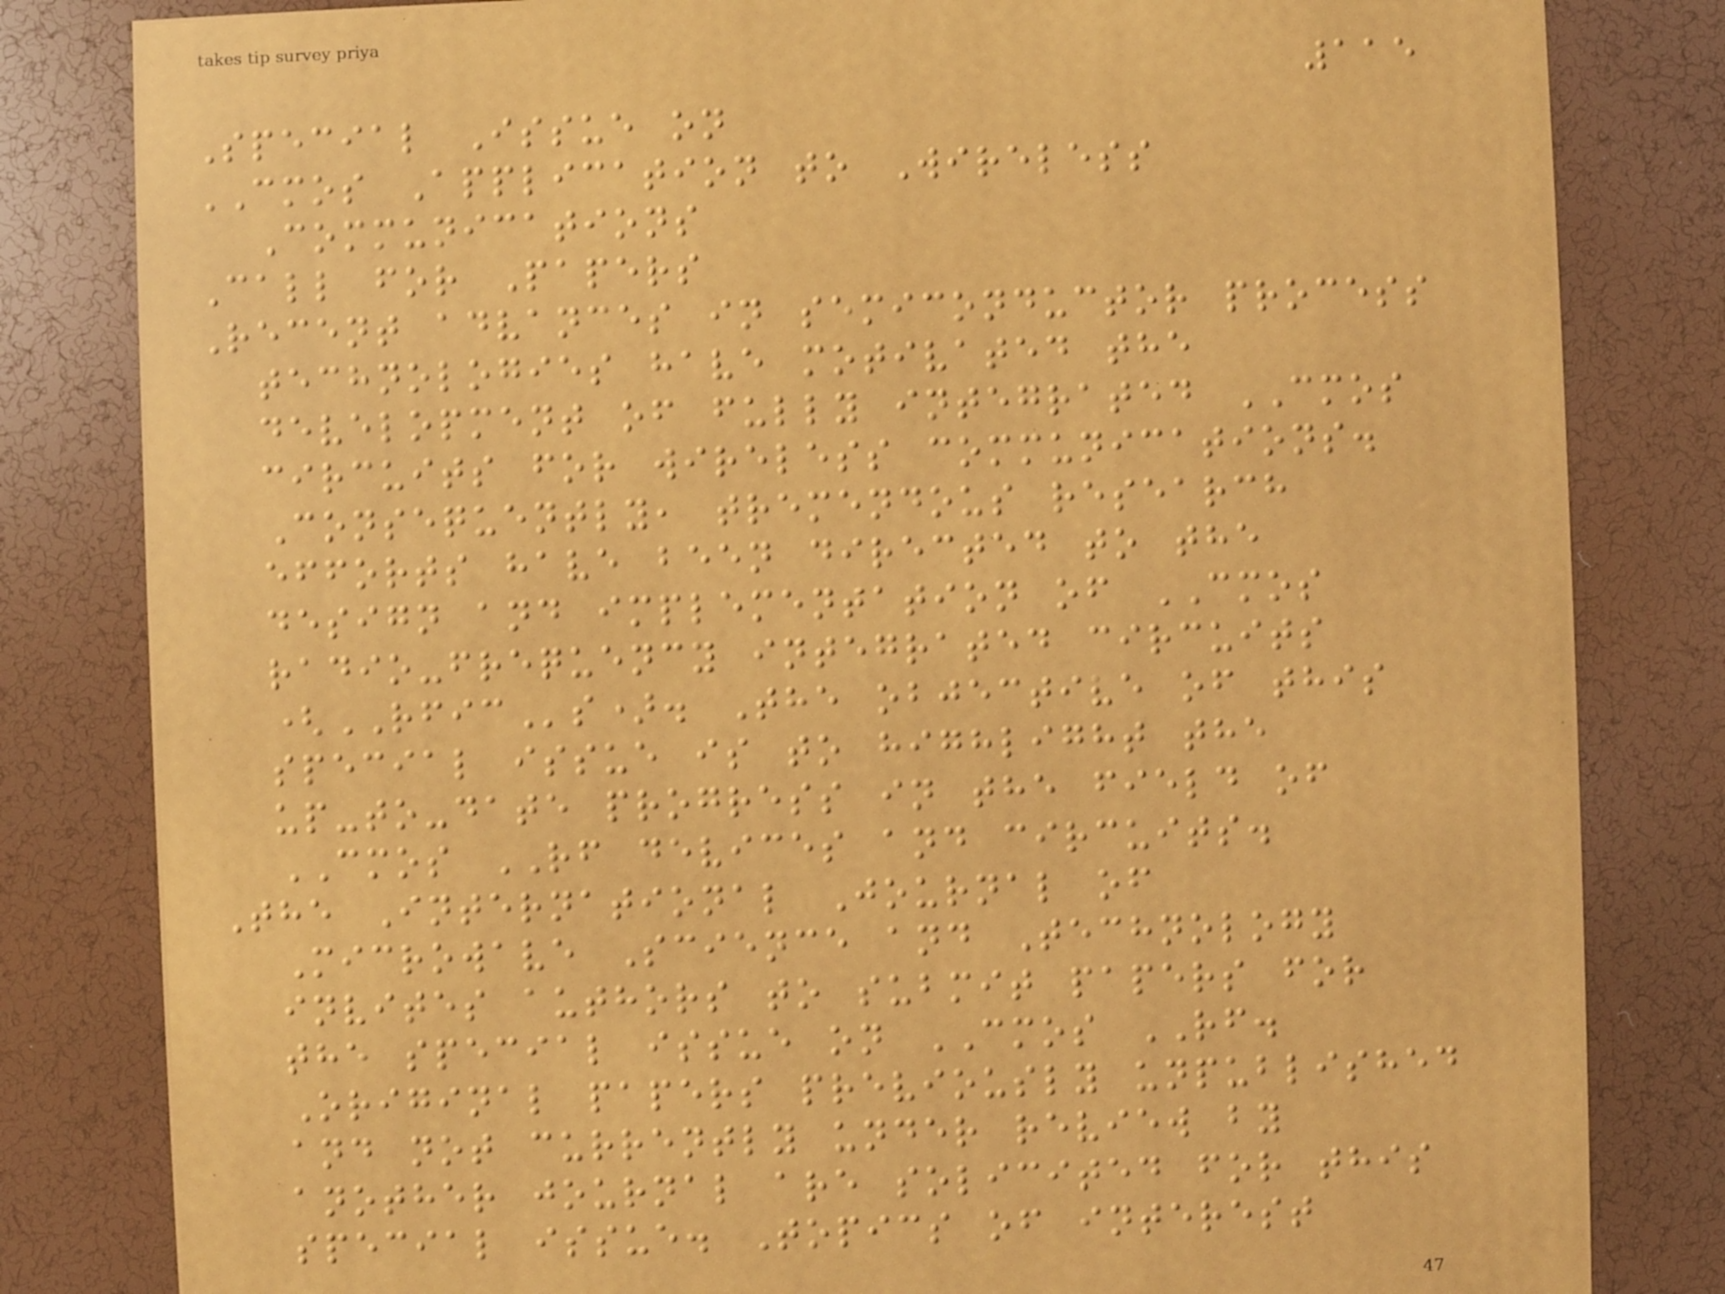115
Special Issue on
CMOS Application to Wireless
Communications
Call for Papers
Recent advances in semiconductor process
technologies have motivated the
development of fully integrated CMOS
circuits for wireless communications.
Consequently, tremendous research
efforts have been directed to the
design and implementation of CMOS
radio-frequency integrated circuits
(RFICs). The objective of this
special issue is to highlight the
up-to-date progress in the field of
CMOS RF devices and circuits.
The International Journal of
Microwave Science and Technology
invites authors to submit papers for
the special issue on CMOS RF.
Original papers previously unpublished
and not currently under review by
another journal are solicited for this
special issue. Topics of interest
